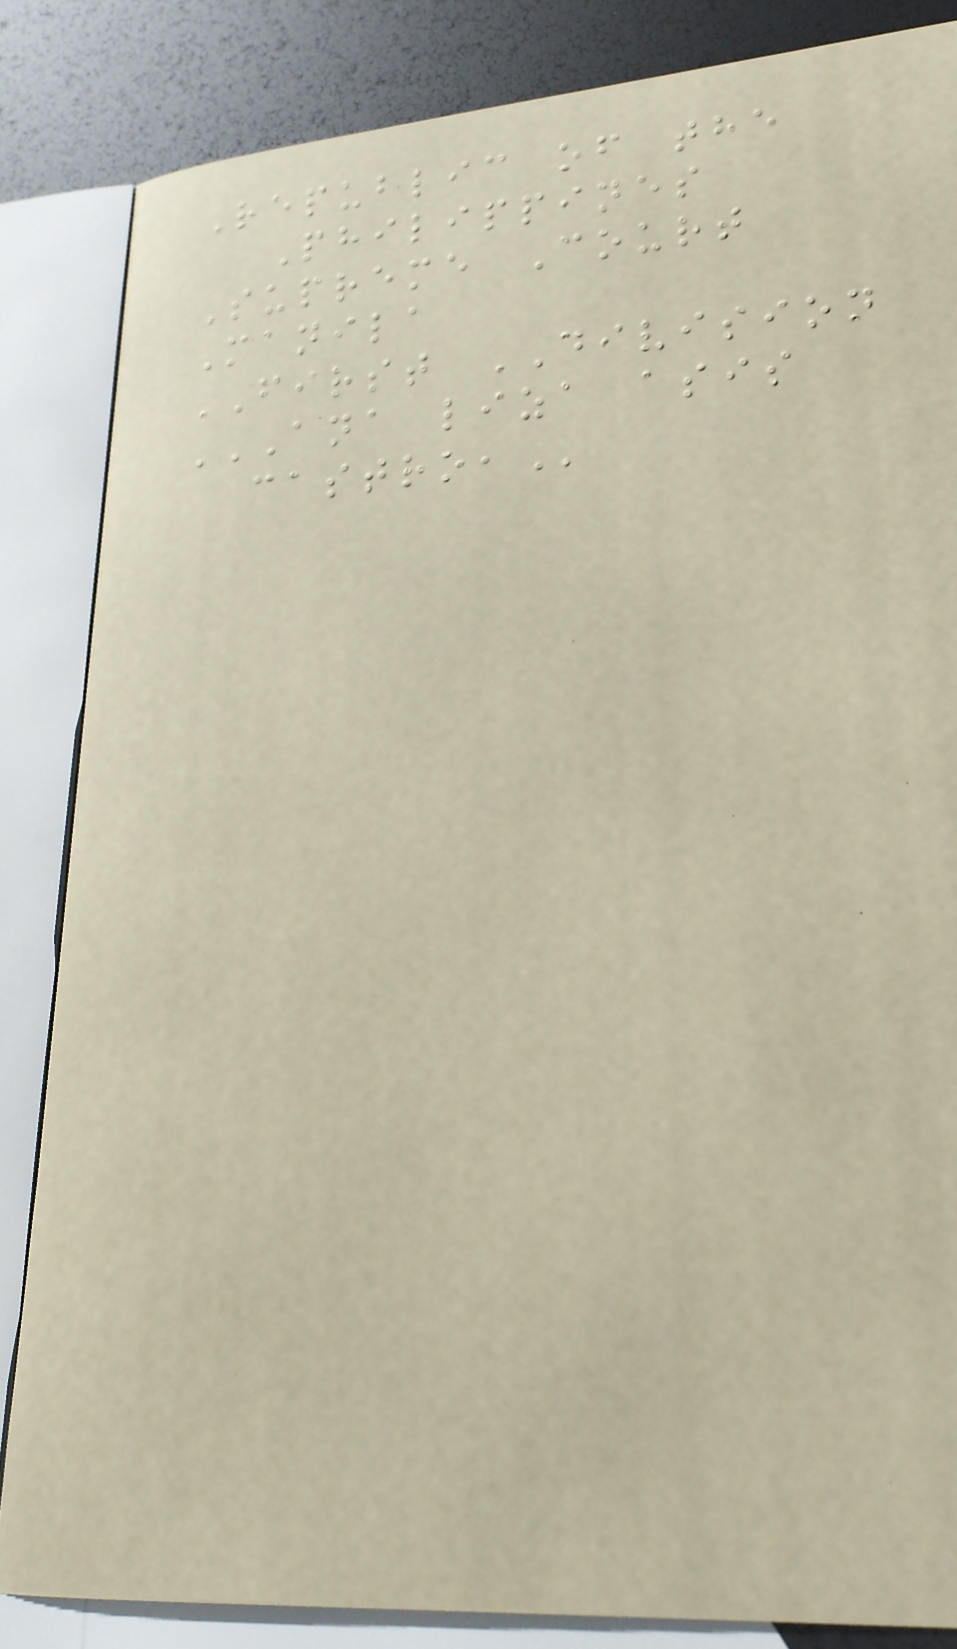Republic of the
Philippines
Supreme Court
Manila
FIRST DIVISION
ANA LIZA ASIS
CASTRO,
